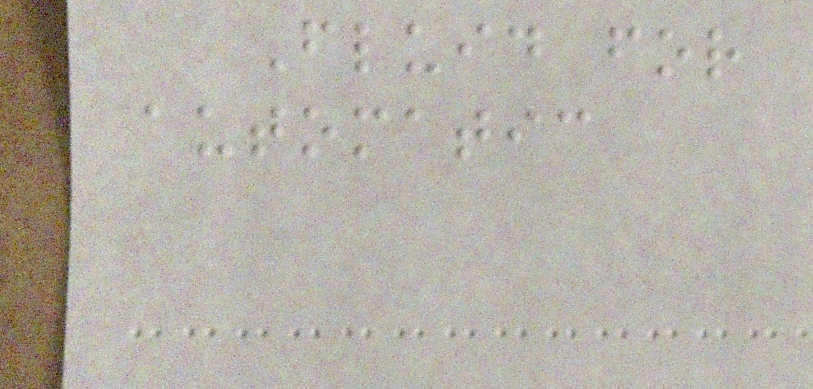Fluid for
automatic
